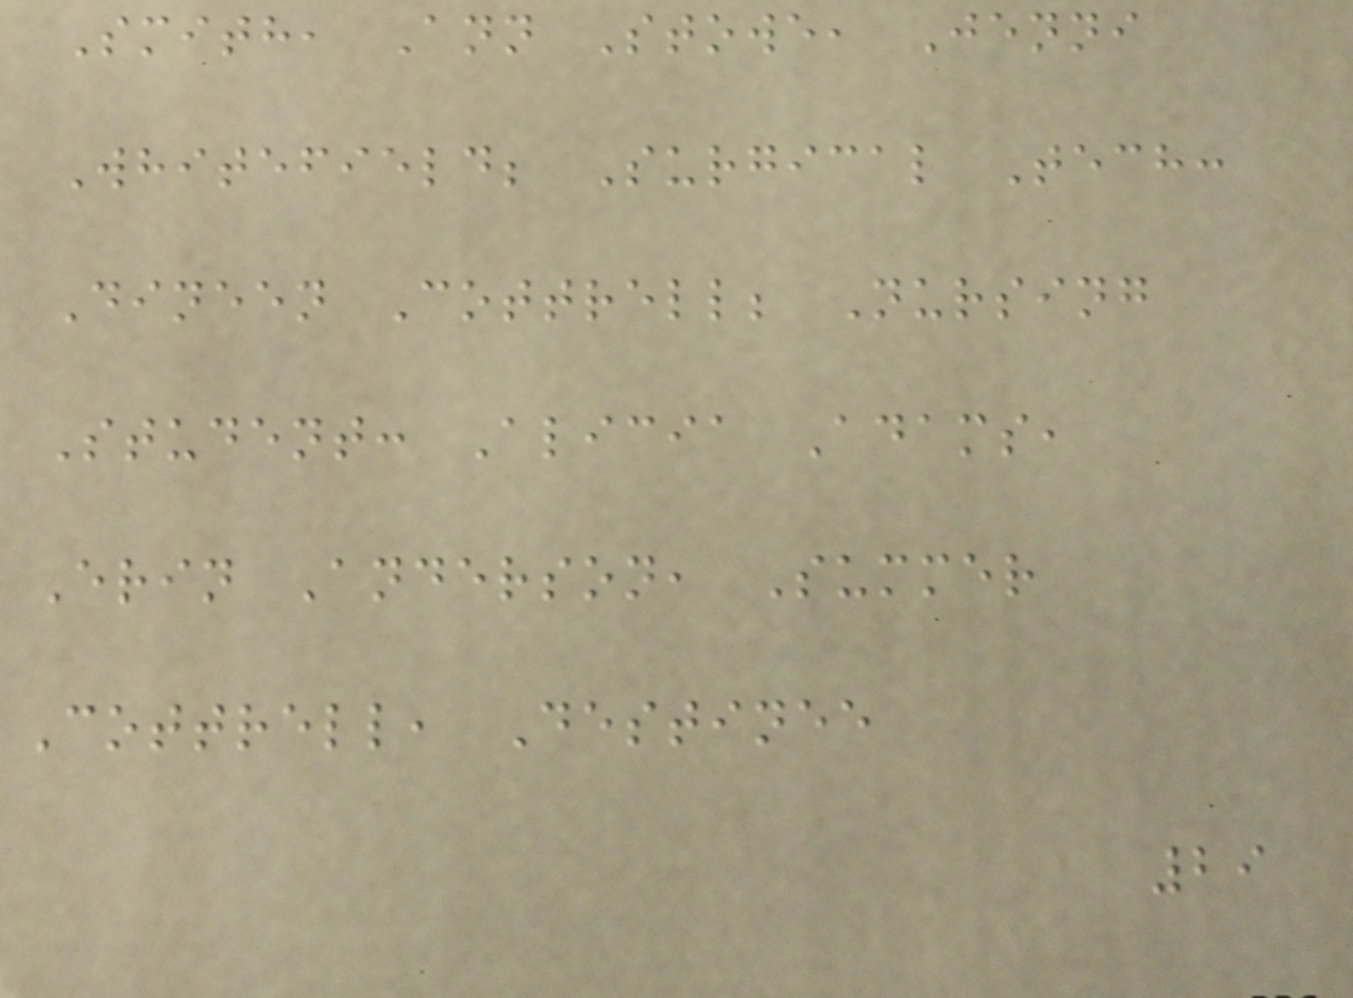Smith, Ann Stowe, Jenni
Whitefield; Surgical Tech:
Dineen Cottrell; Nursing
Student: Alicia Adams,
Erin Anderson, Summer
Cottrell, Destinee
29
